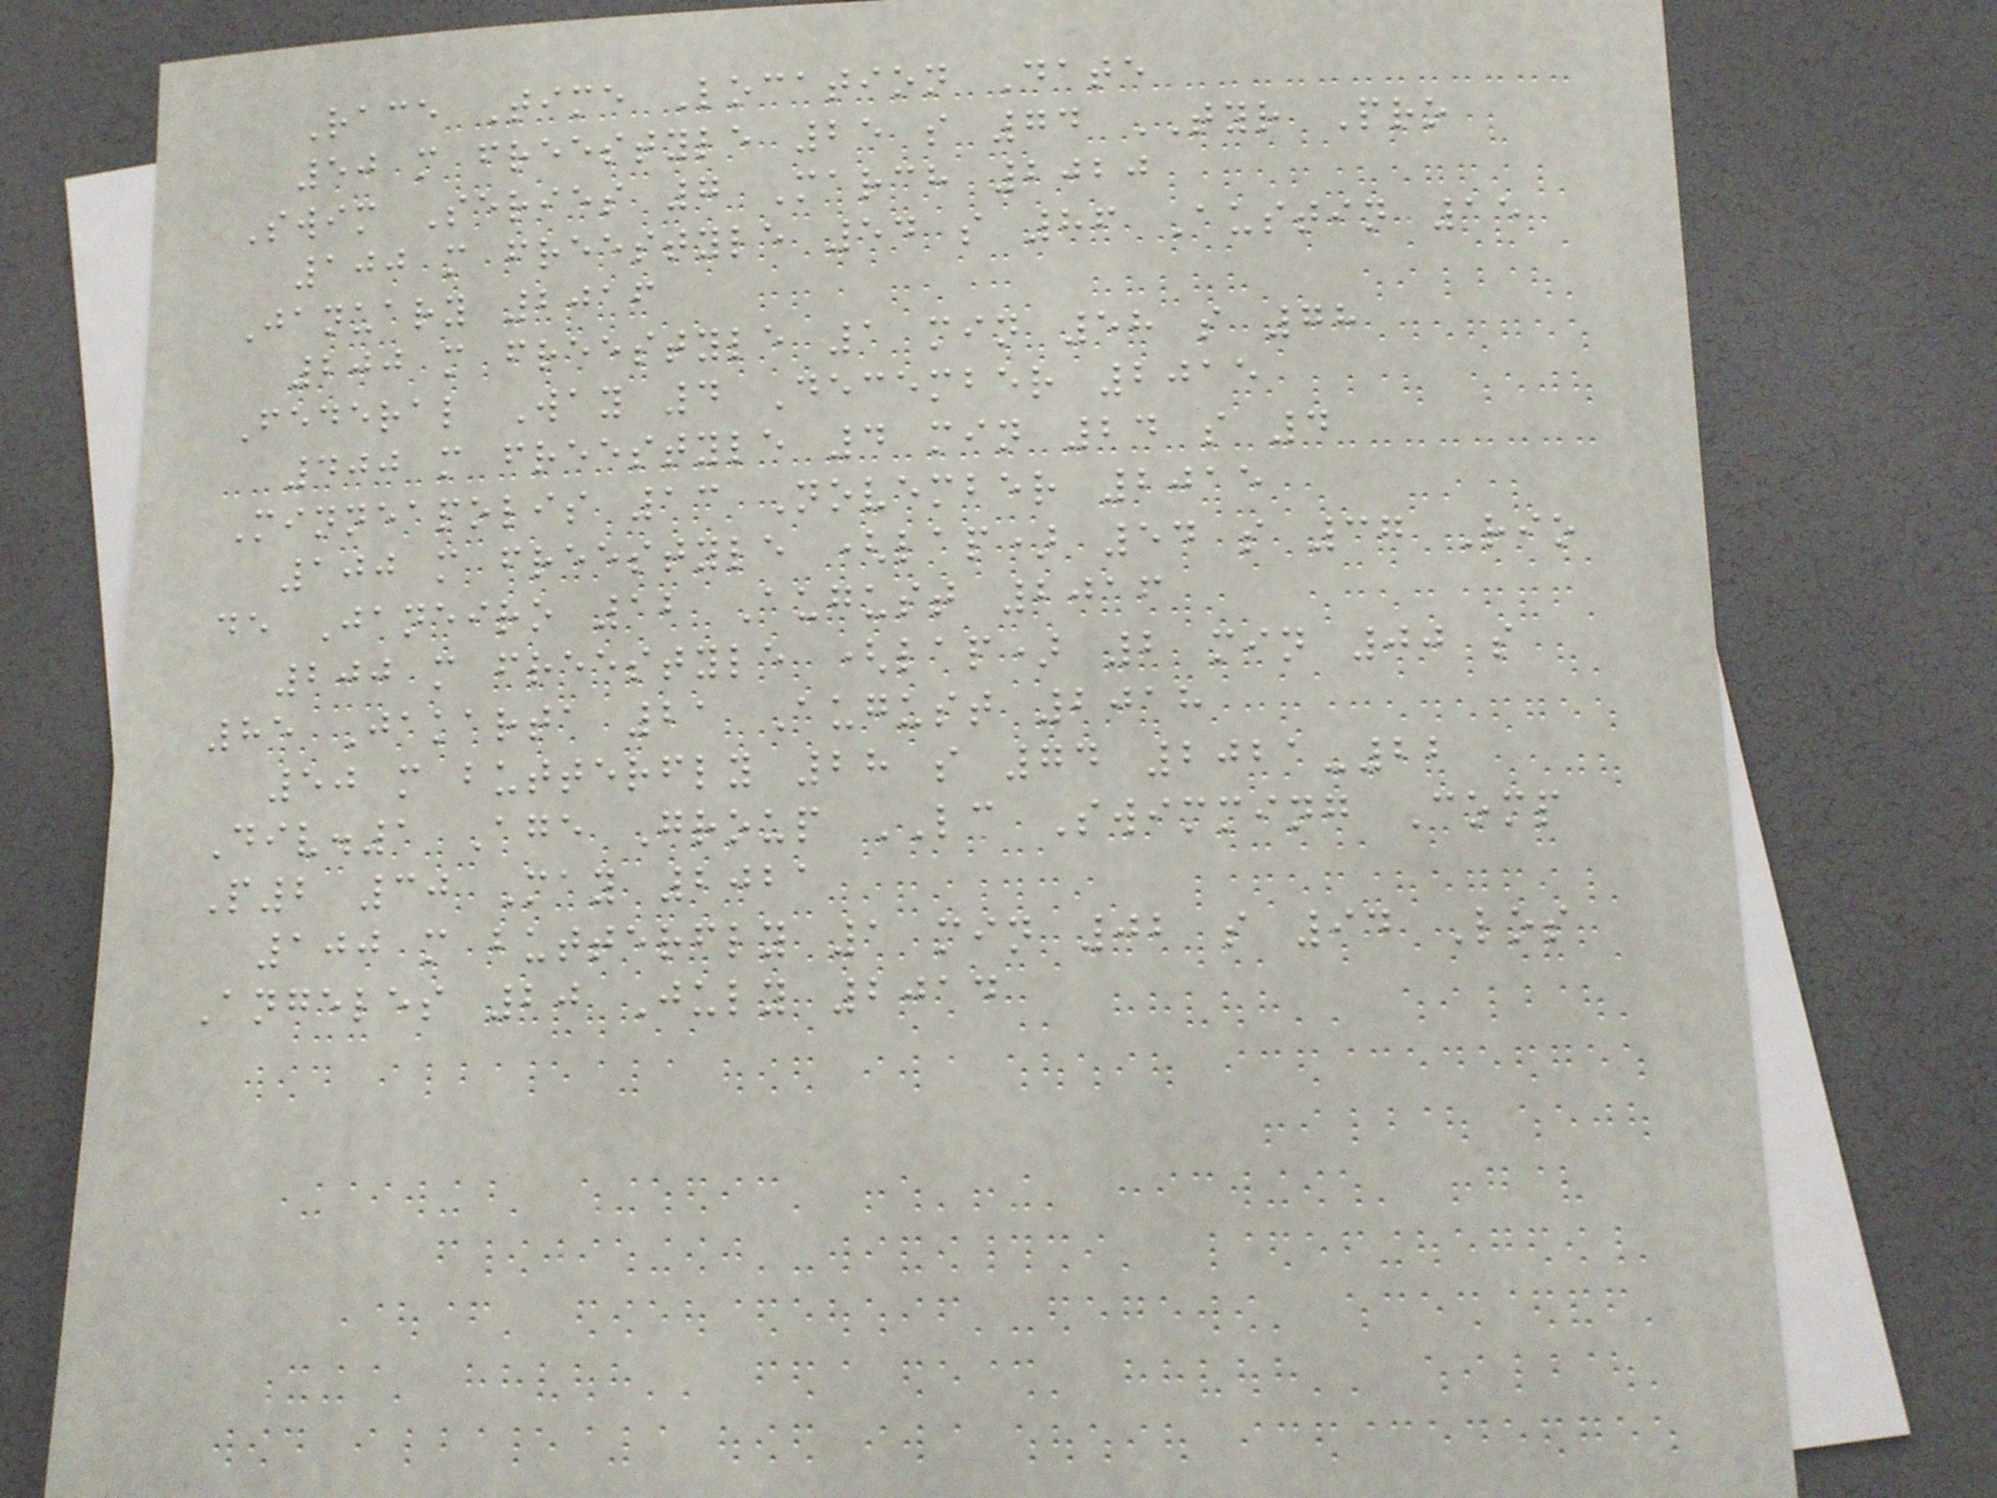Race Time Location Date
50 m freestyle 25 s 74 TYR Pro
Swim Series 7 March 2020
100 m freestyle 54 s 86 Austin 15
January 2016
200 m freestyle 1 min 58 s 78
Federal Way 4 December 2015
400 m freestyle 4 min 24 s 4
Minneapolis 13 November 2015
100 m freestyle (lap) 54 s 37 Rio
de Janeiro 12 August 2016
200 m freestyle (lap) 2 min 00 s
85 Jakarta 21 August 2018
50 m butterfly 28 s 74 2021-22
Div.1 Age Group LC Swimming Comp
P2 30 May 2021
100 m butterfly 1 min 02 s 94 Los
Angeles 20 July 2014
